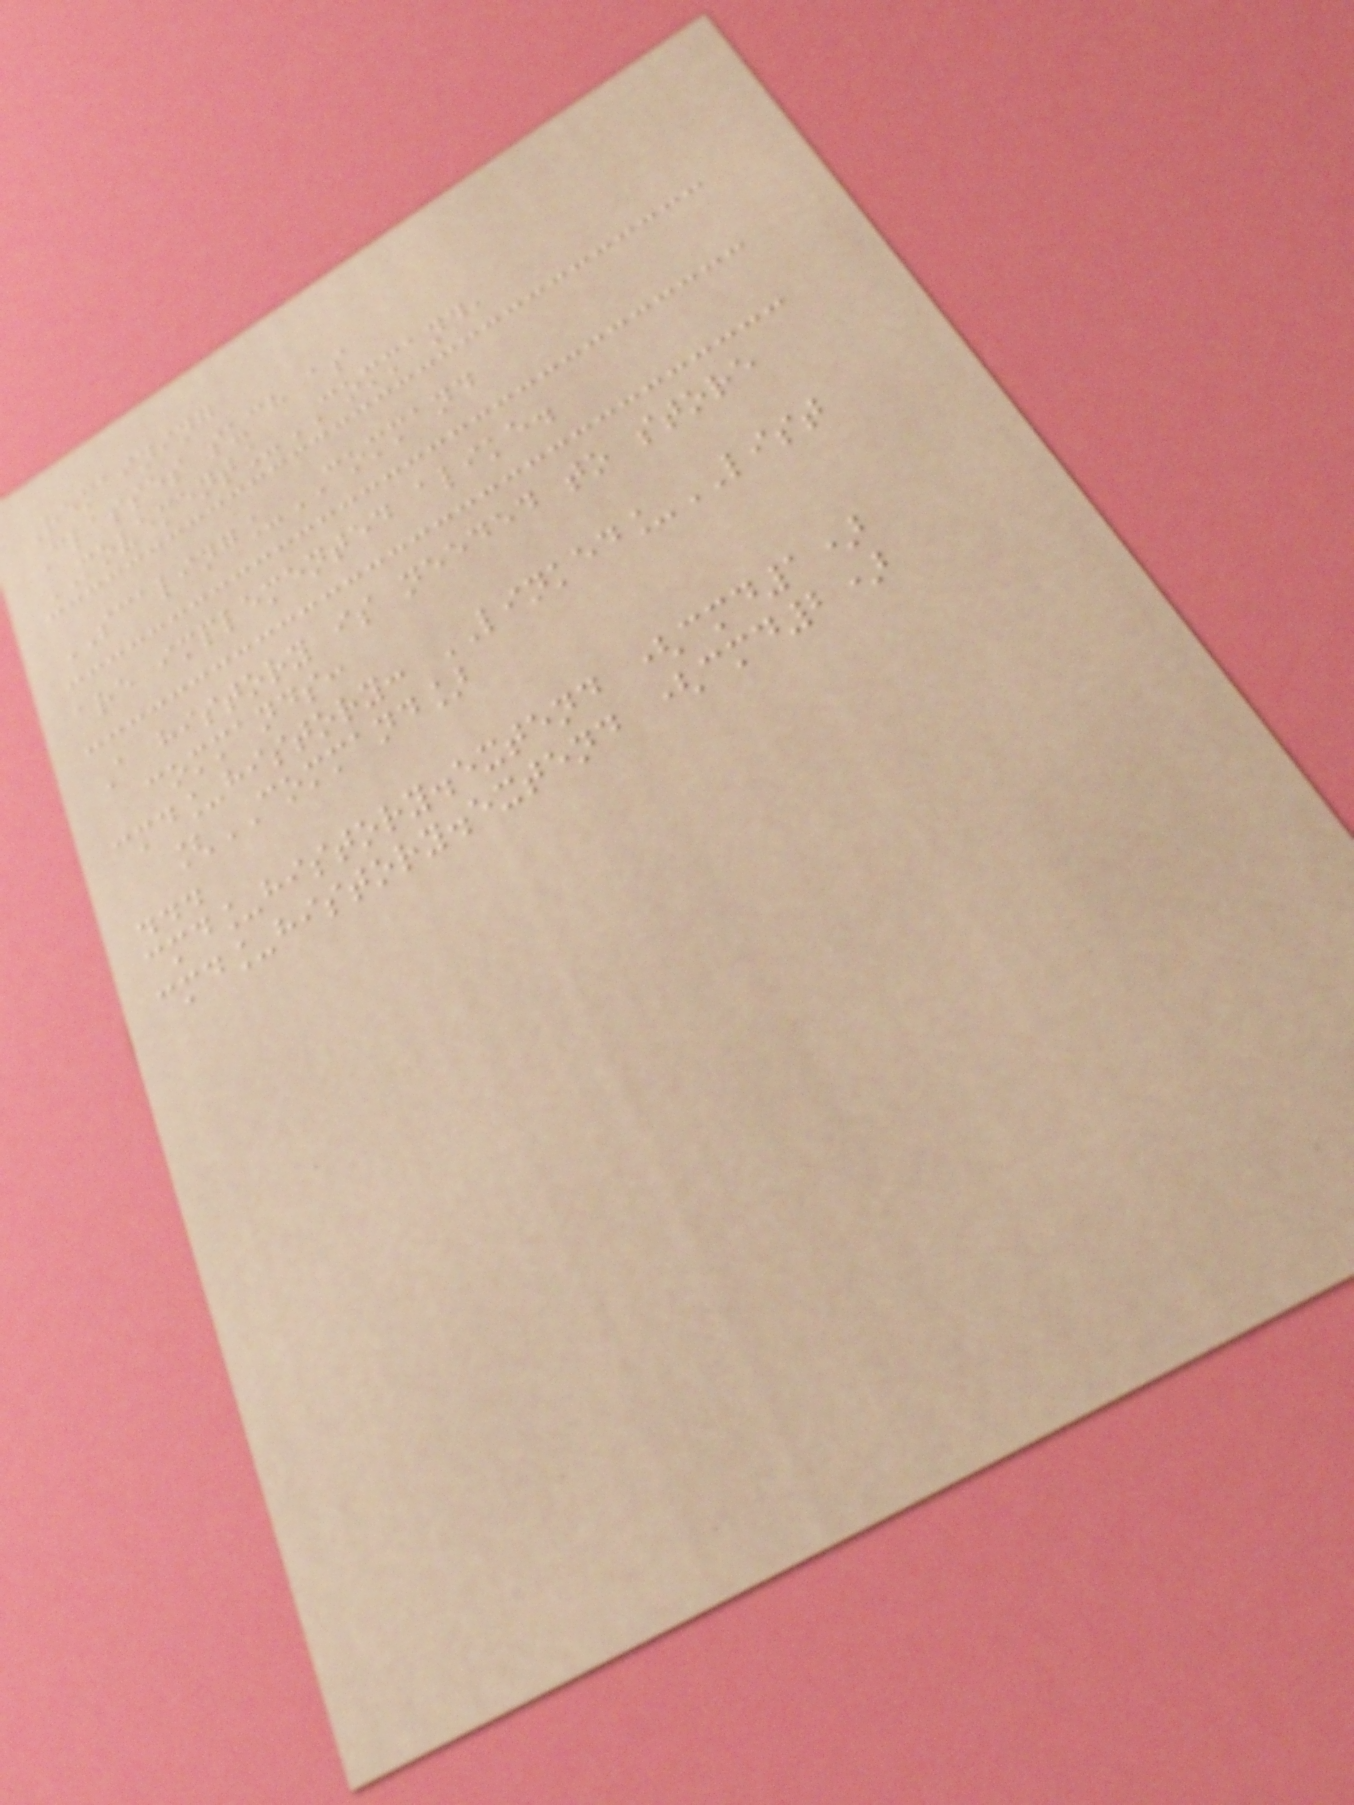Remaining
Classes such as
MOVEMENT_COMMAND,
SCALING_COMMAND
are implemented alike.
A history is needed to store
commands:
cmd_history: LINKED_LIST
[COMMAND]
...
cmd_history.extend (cmd1)
cmd_history.extend (cmd2)
